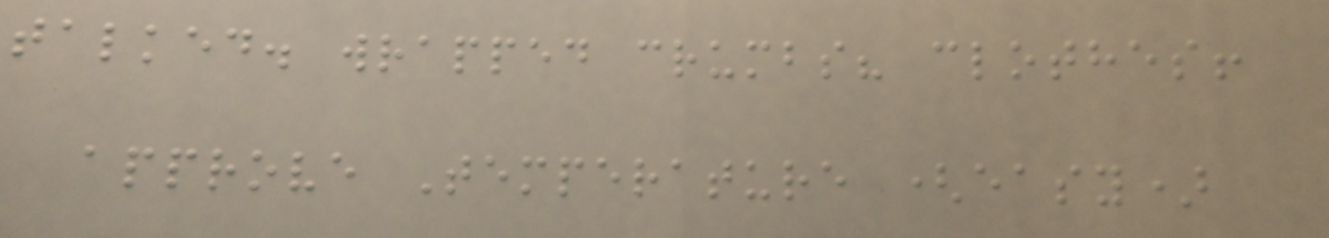talked. wrapped crumbs? clothes!
approve Temperature (easy)
